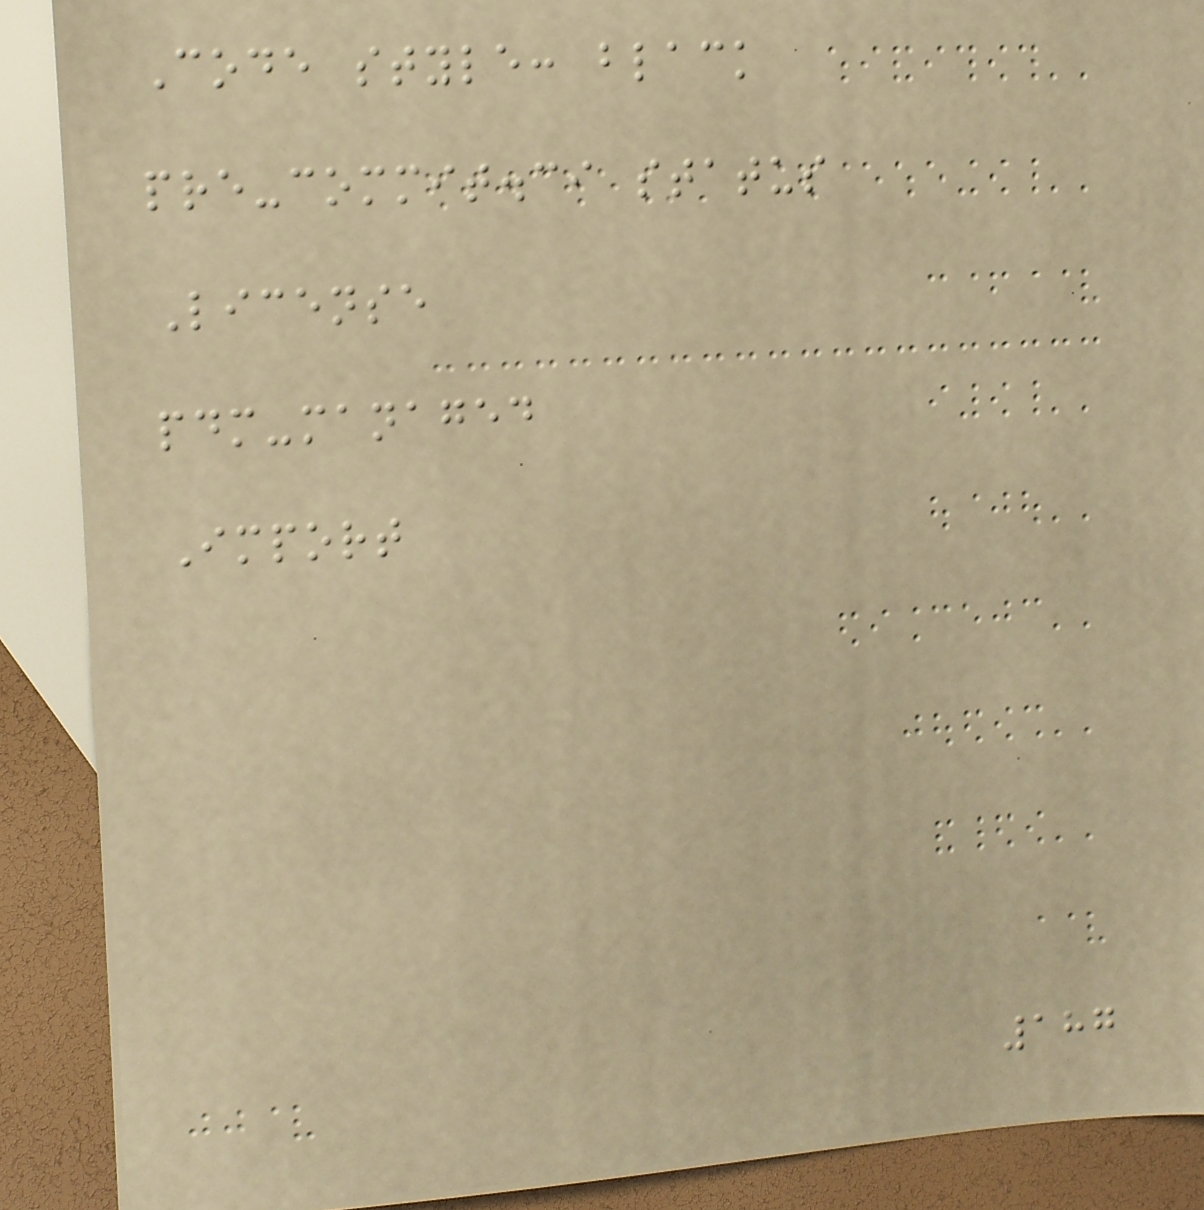Code style: black
pre-commit.ci status
License
pdm-managed
Import
187
